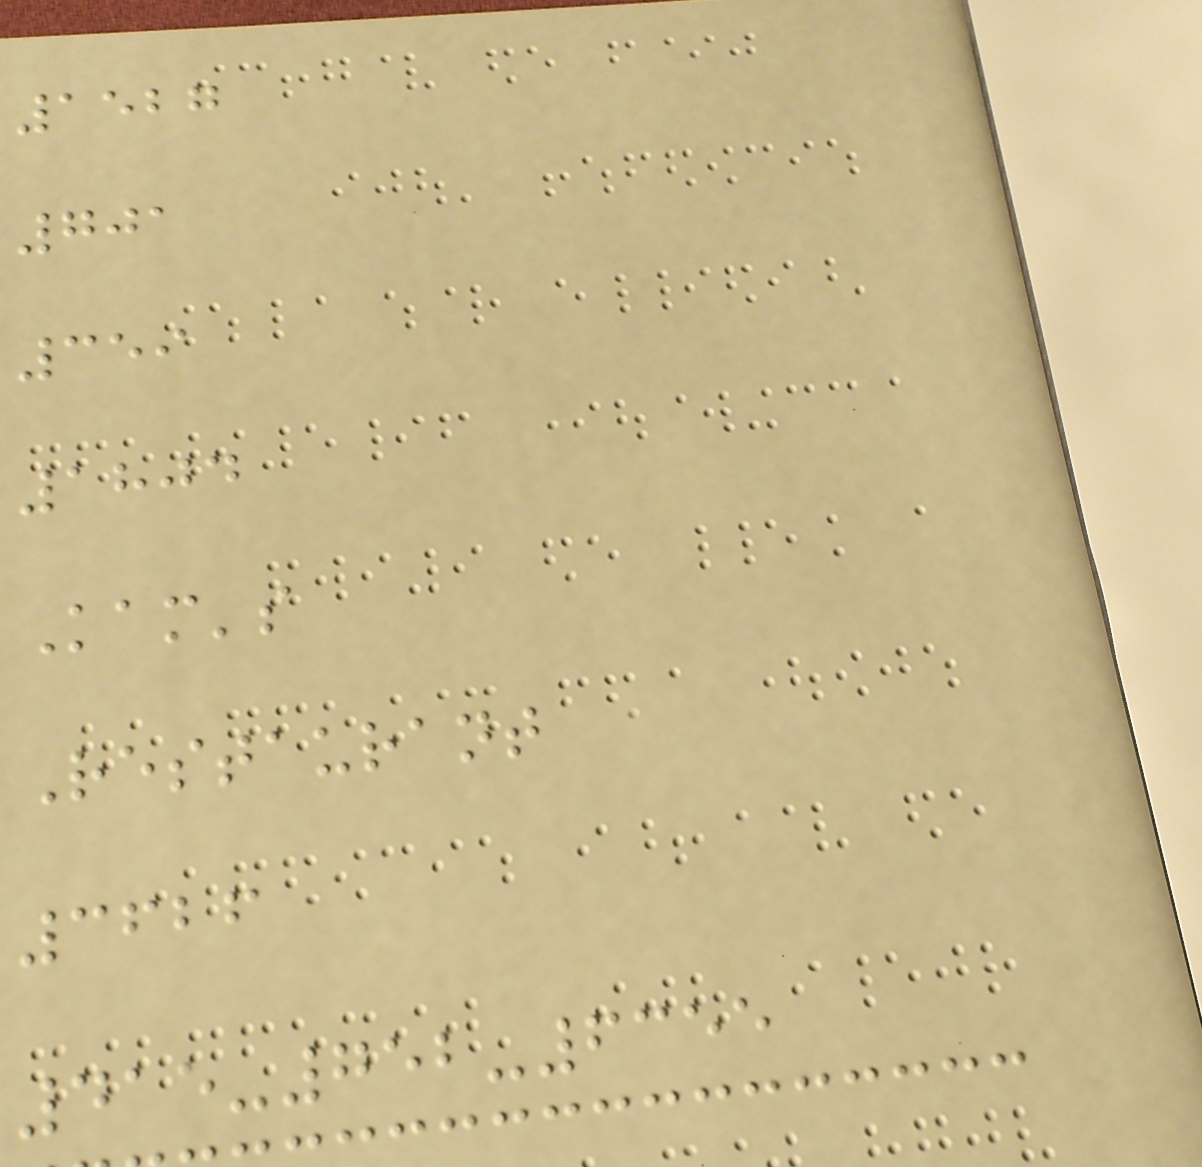1527
701
359
1804
Kam's
Restaurant
3626
415-752-6355
